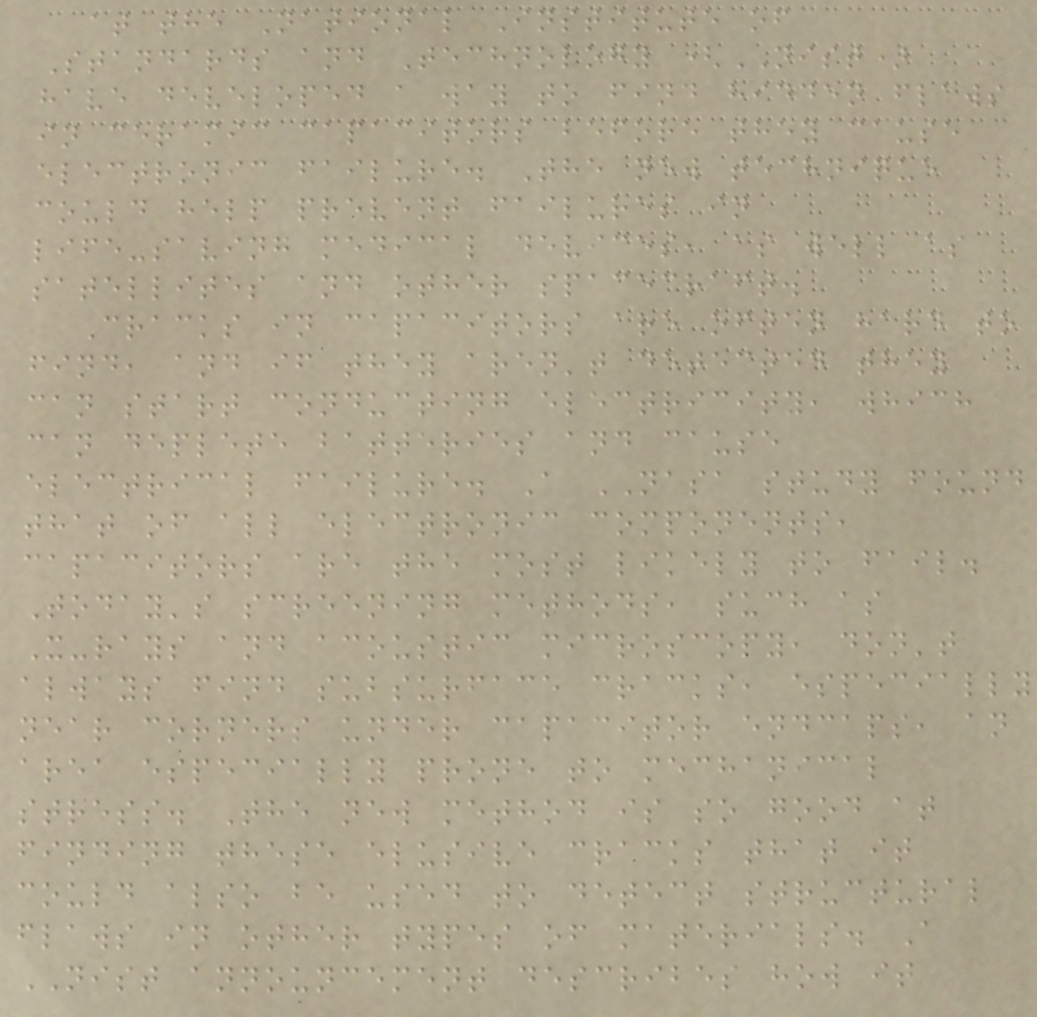at the National Institute of
Standards and Technology (NIST)
have developed a way to find hidden flaws
in ceramic capacitors before they cause
electronic failure. The new technique
could help prevent failures in
life-saving medical devices, as well as
satellites and other spacecraft.
Cracks in capacitors are often hard to
find, and if they aren't detected they
can start conducting electricity, which
can deplete batteries and cause
electrical failure. A NASA study found
that of all electronic components,
capacitors are the most likely to fail.
Today's screening methods, such as
X-rays and acoustic microscopy, don't
always find subsurface cracks, especially
near corners under capacitor endcaps, an
area especially prone to mechanical
stress. The new method is so good at
finding these elusive cracks that it
could also be used to detect structural
flaws in other types of materials. A
NIST announcement describes how it
